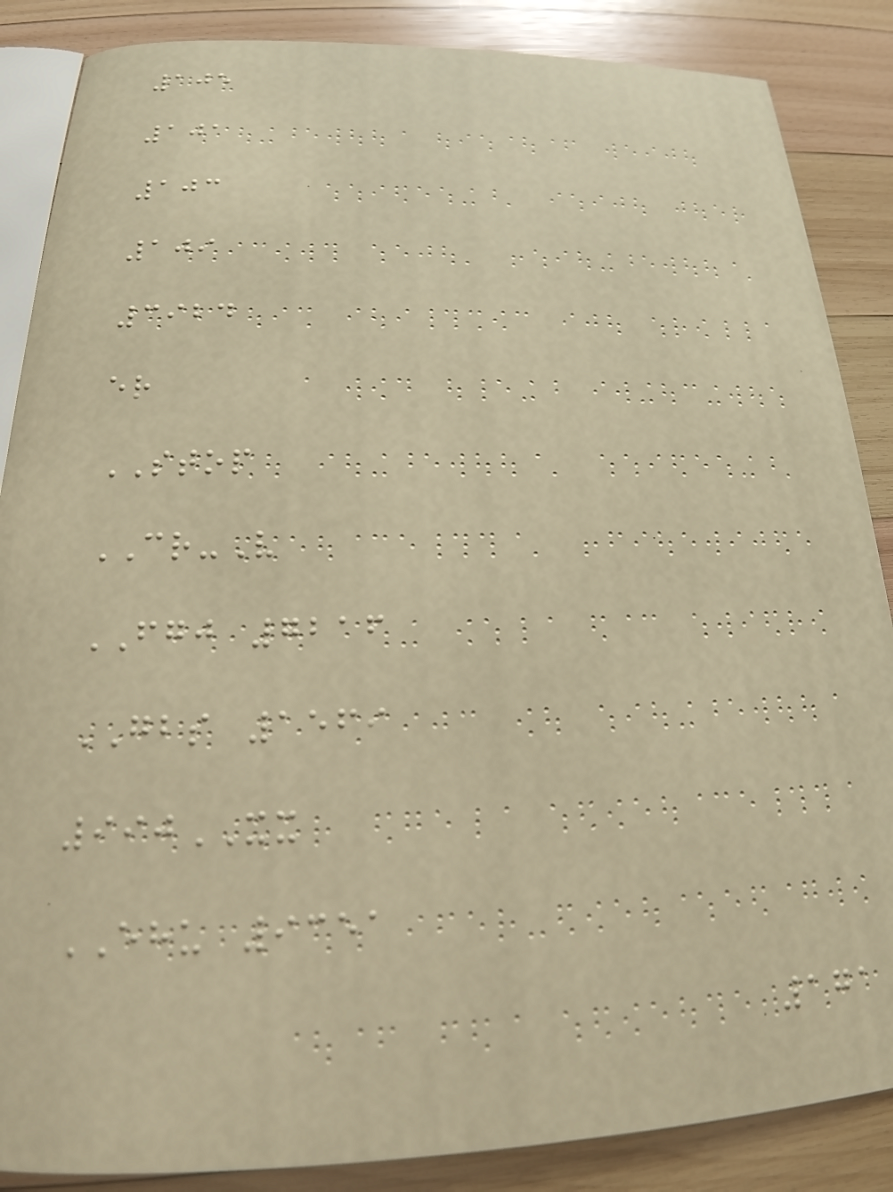105
101
103
109
3924
er
STOP
CR-V
FGJ 7216
GBS 1569
990XX
EHU 9351
171
